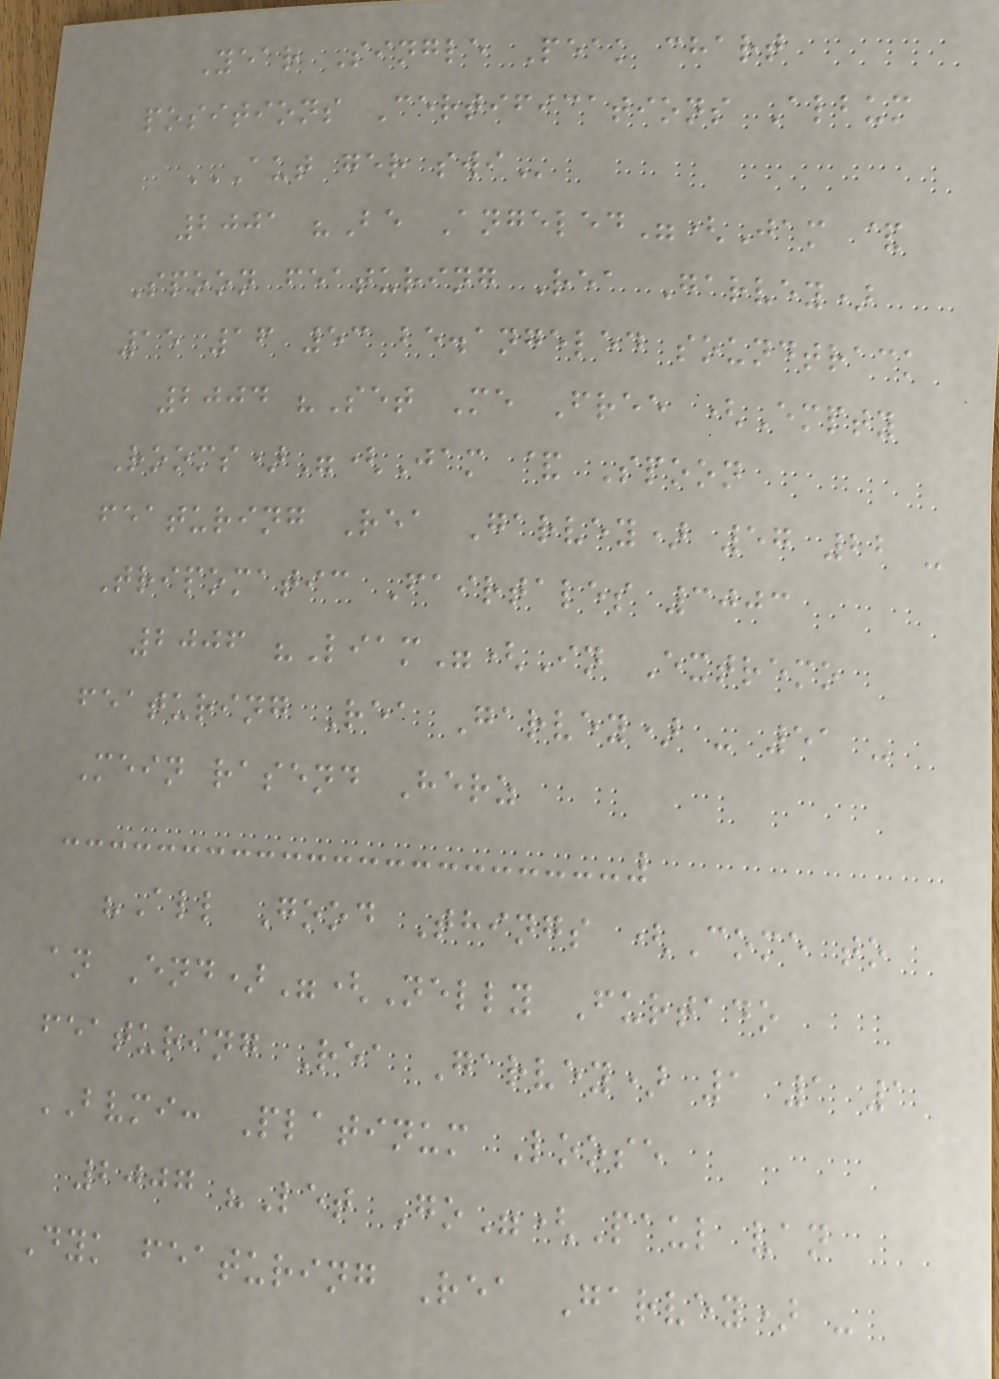Year Single Peak chart
positions Certifications Album
AUT GER SWI
2001 "Be Angeled"(Jam &
Spoon featuring Rea Garvey)
15 16 53 be.angeled soundtrack
2004 "Set Me Free (Empty
Rooms)"(Jam & Spoon
featuring Rea Garvey) 57 22 -
Tripomatic Fairtales 3003
2006 "Liam"(In Extremo
featuring Rea Garvey) - 51 -
Mein rasend Herz
"All Good Things (Come to
an End)"(Nelly Furtado
featuring Rea Garvey) 1 1 1
BVMI: Platinum Loose
2007 "Let Go"(Paul van
Dyk featuring Rea Garvey) -
